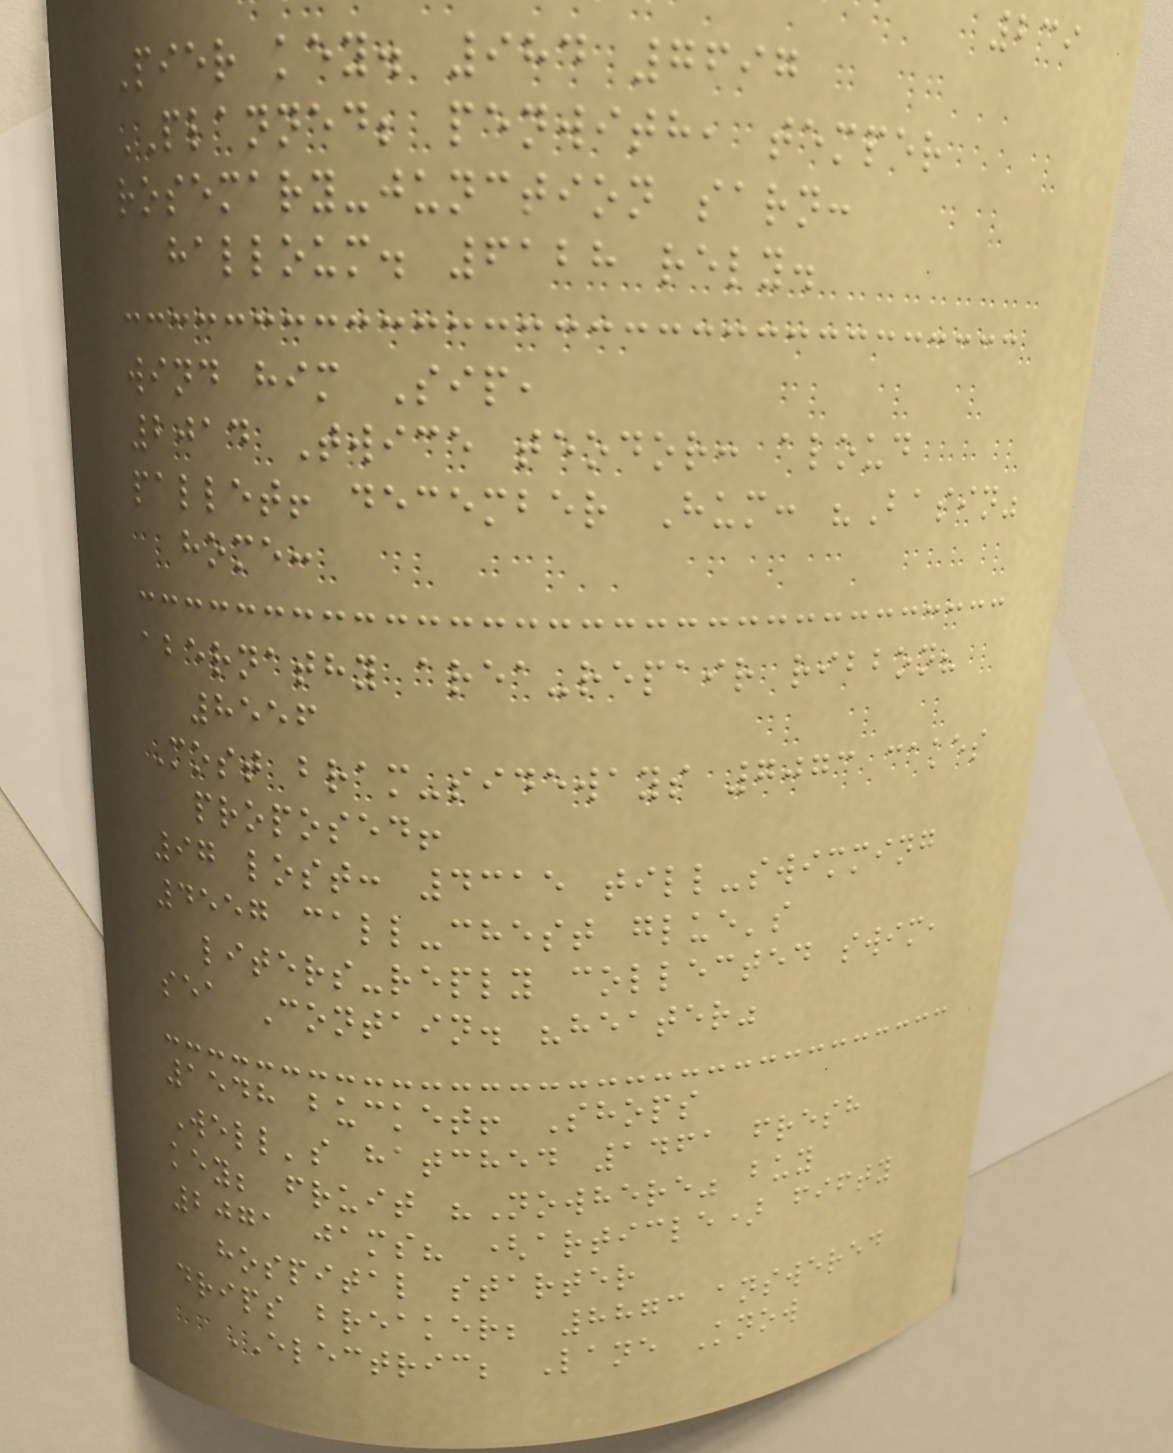239
Pier key. 984 7697
PLANNED; penwith, temper
rosemary-junction sarn:
halloum. 6128 rely.
wind him Sip,
2014 Twice teodor: aloud
pallet! december Hum: "Basin"
home:
abernathy area-repair ribbon?
8556
Most bram-sideways 7073 cakes
proposed!
97 lost: 4315 till-swimming
4557 call-chest glue's
liters-reply collected swim,
sea Contain. "heater"
1548 bucket! Shops
Well's hatched 1461 fresh
key; fruit "Nowhere" buy
2071 jams? (article) fifty
hospital starter
drips breaker; 8873 answered
ELECTRIC; Lane Know
